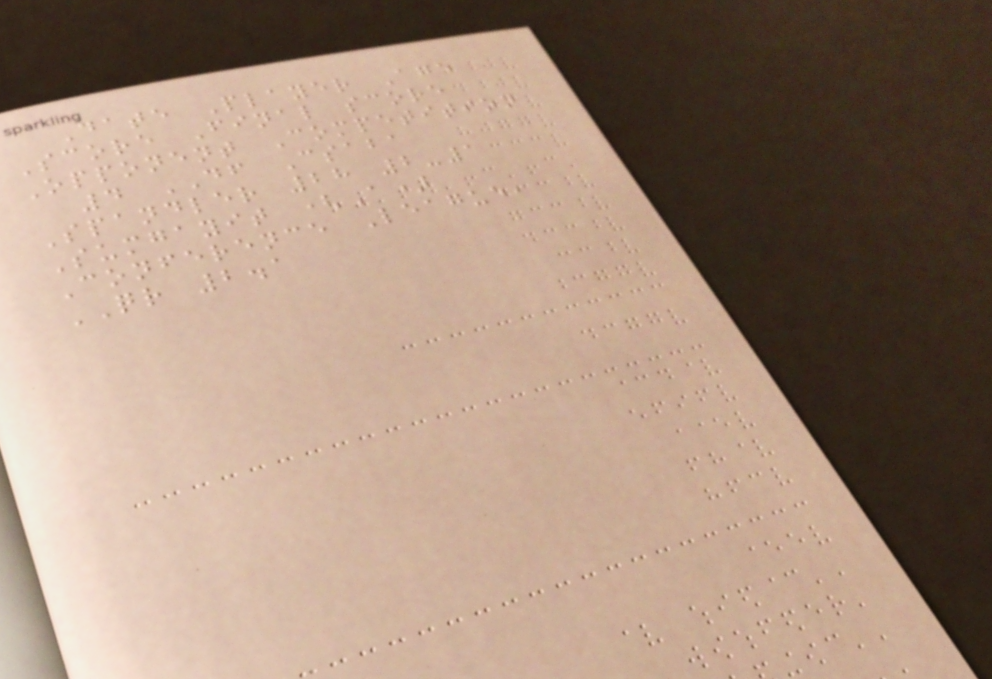Date Player Age
Score Final score
Opponent Competition
4 DF Csaba
Spandler 28 2-1
Sumgayit (A)
Conference League,
QR 2.1
